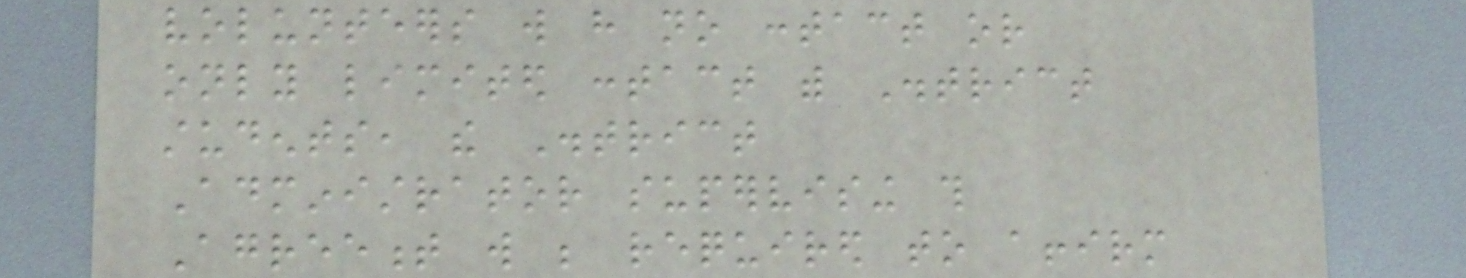volunteers will have no contact or
only limited contact with District
students, the District
Administrator supervising this
Agreement will be required to affirm
